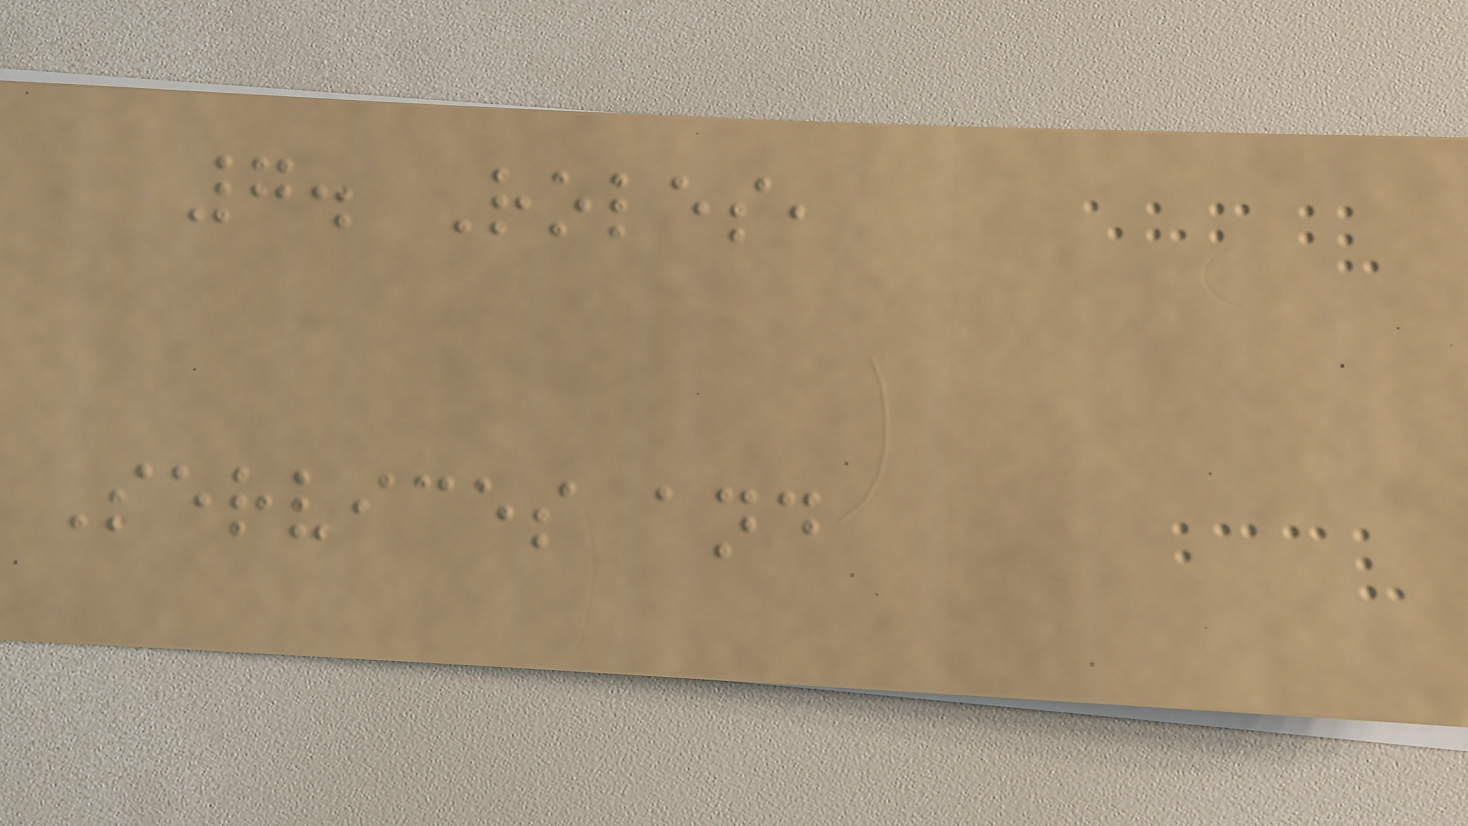7. Roles,
Services and
